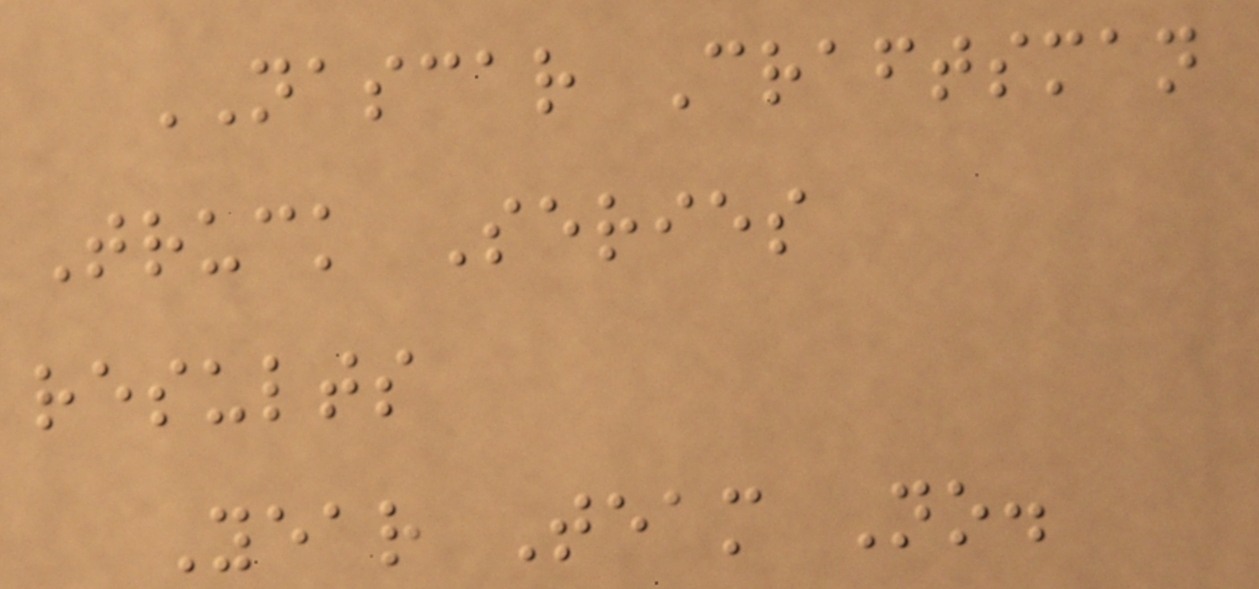NASCAR Craftsman
Truck Series
results
Year Team No.
